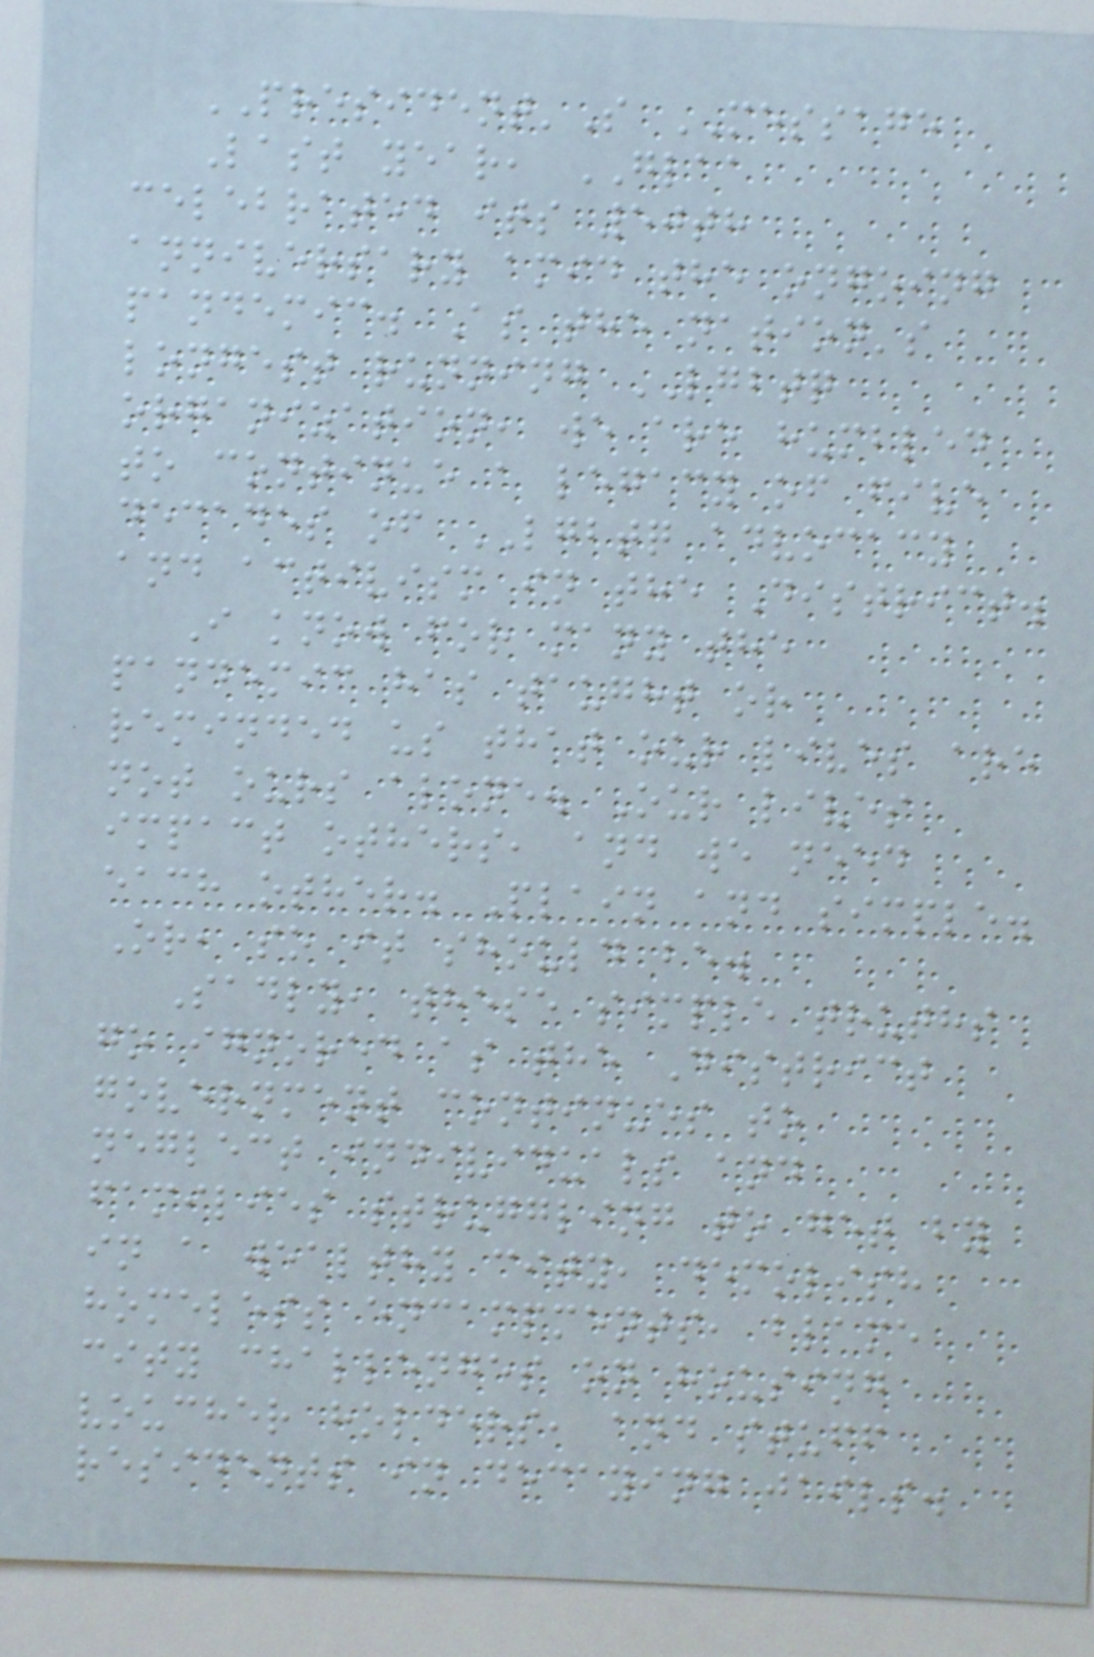PRESIDENT'S MESSAGE
Last year, GLAA
celebrated its 50th
anniversary amid the ongoing
pandemic. As the nation's
longest running LGBTQ
organization, we are humbled
to continue a legacy of five
decades of LGBTQ advocacy
and activism in the District.
I know for many the
pandemic has taught or
reminded us that our lives are
not ours alone. Our lives
impact others, and we need
each other. Plain and simple.
Or, so it should be.
Sadly, these simple truths
go ignored as the District
government continues to
neglect individuals and
families struggling to get by
in a wealthy city, demolish
homeless encampments, blame
city challenges on housing
voucher holders, and stuff
residents in decaying jails.
